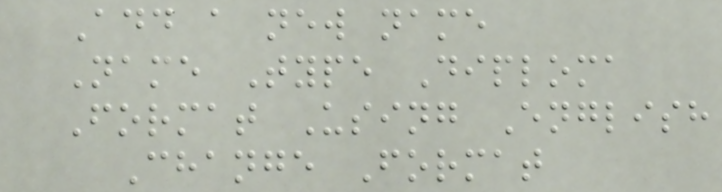Add a new name
Name Type Diploma
Format Using English
Change Format
